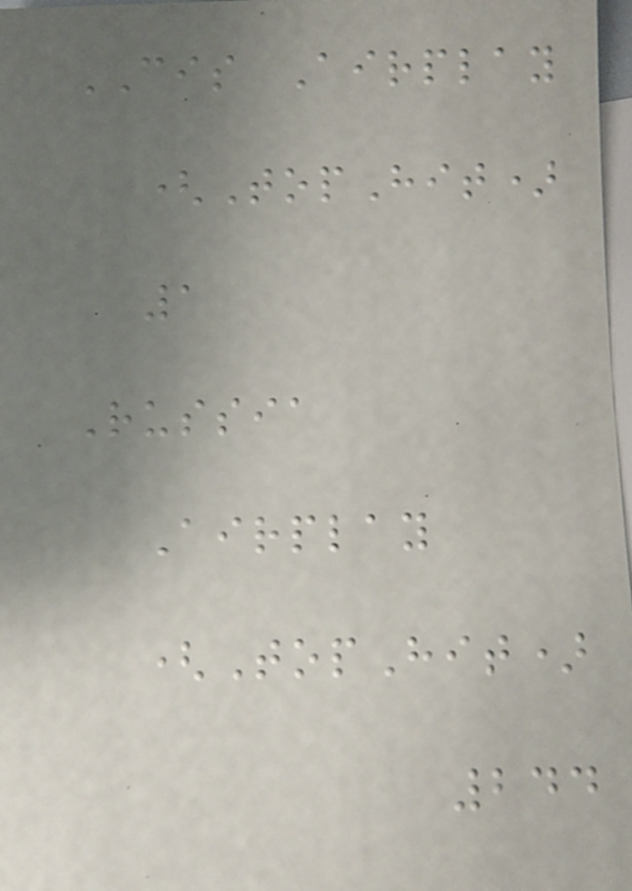CIS Airplay
(TopHit)
1
Russia
Airplay
(TopHit)
244
